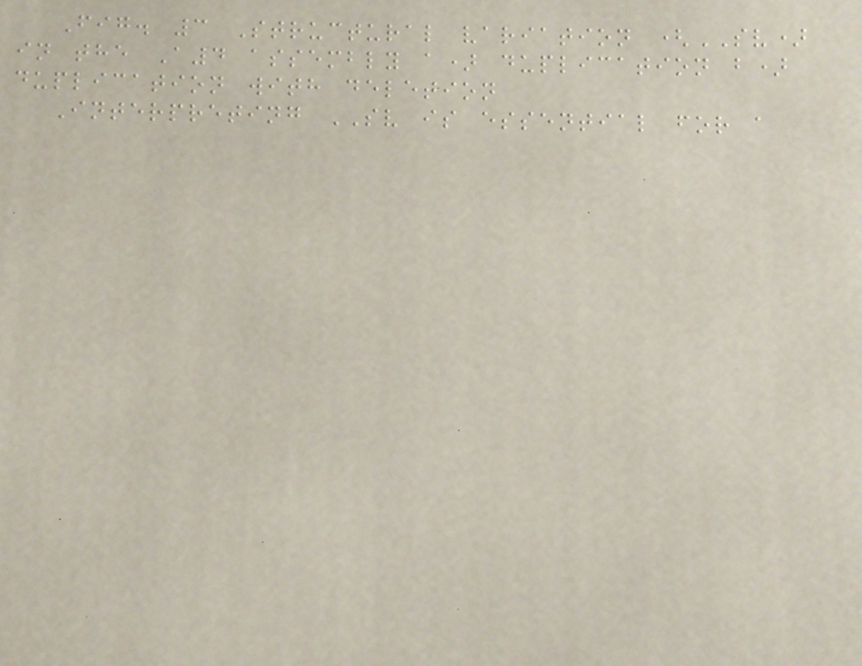Fig. 3 Structural variation (SV)
in the A4 assembly a) duplication b)
duplication with deletion
Interpreting SV is essential for a
